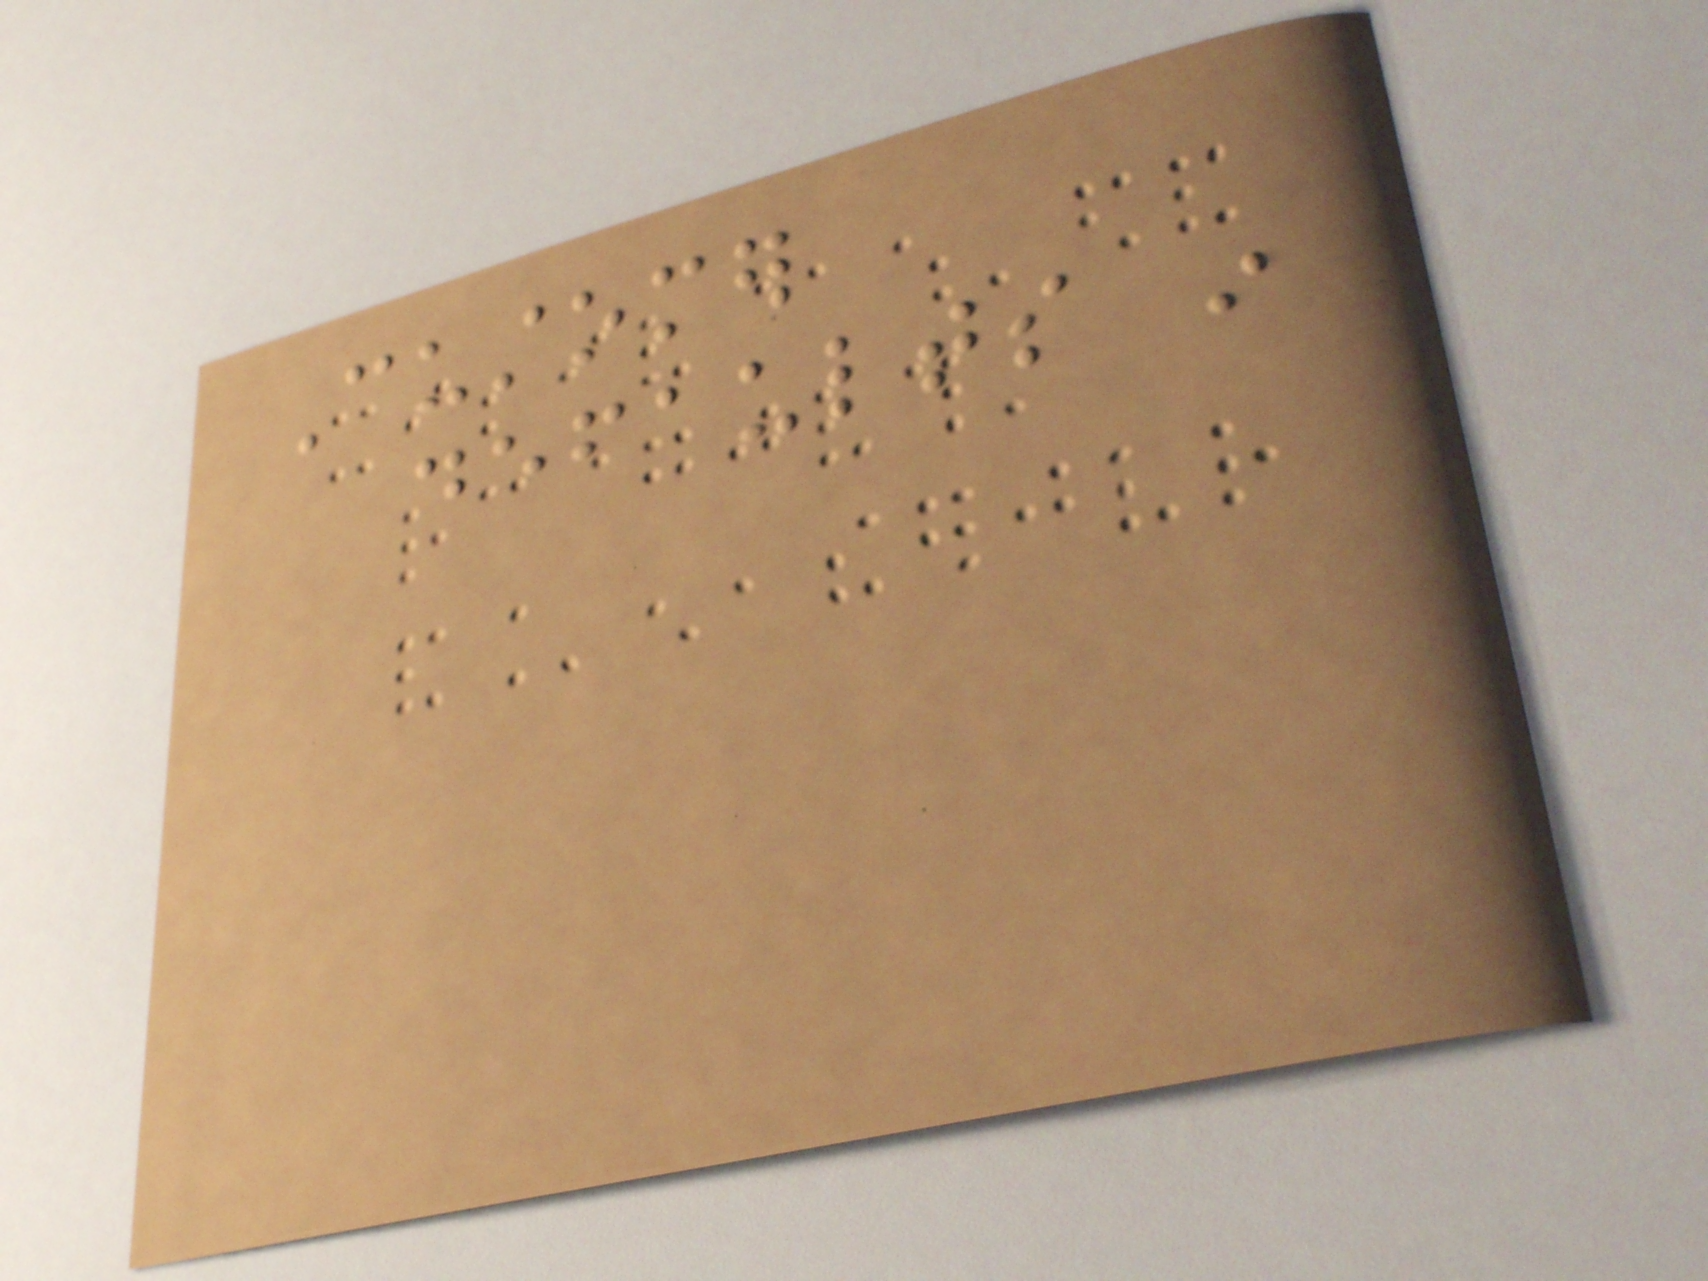Customer
defaults in
